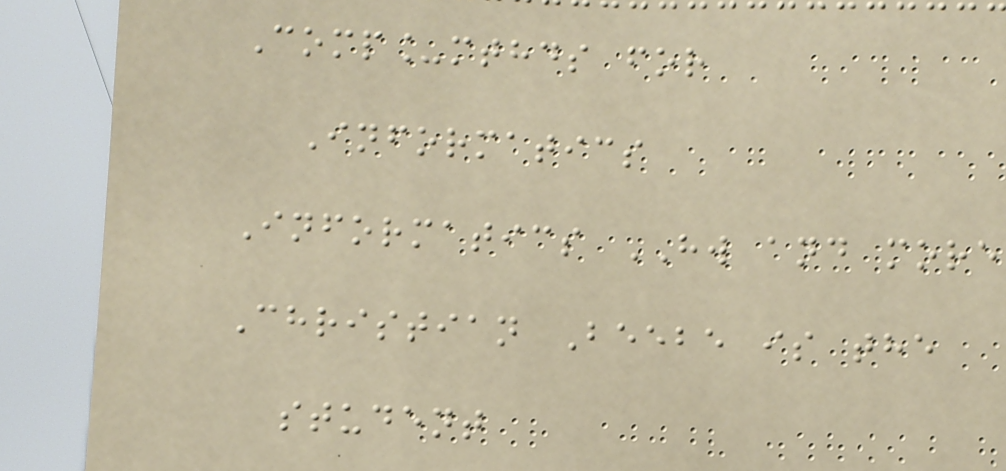Comp_mthds for
Informatics
Informatics HW and more
Christian Beebe is the
student
